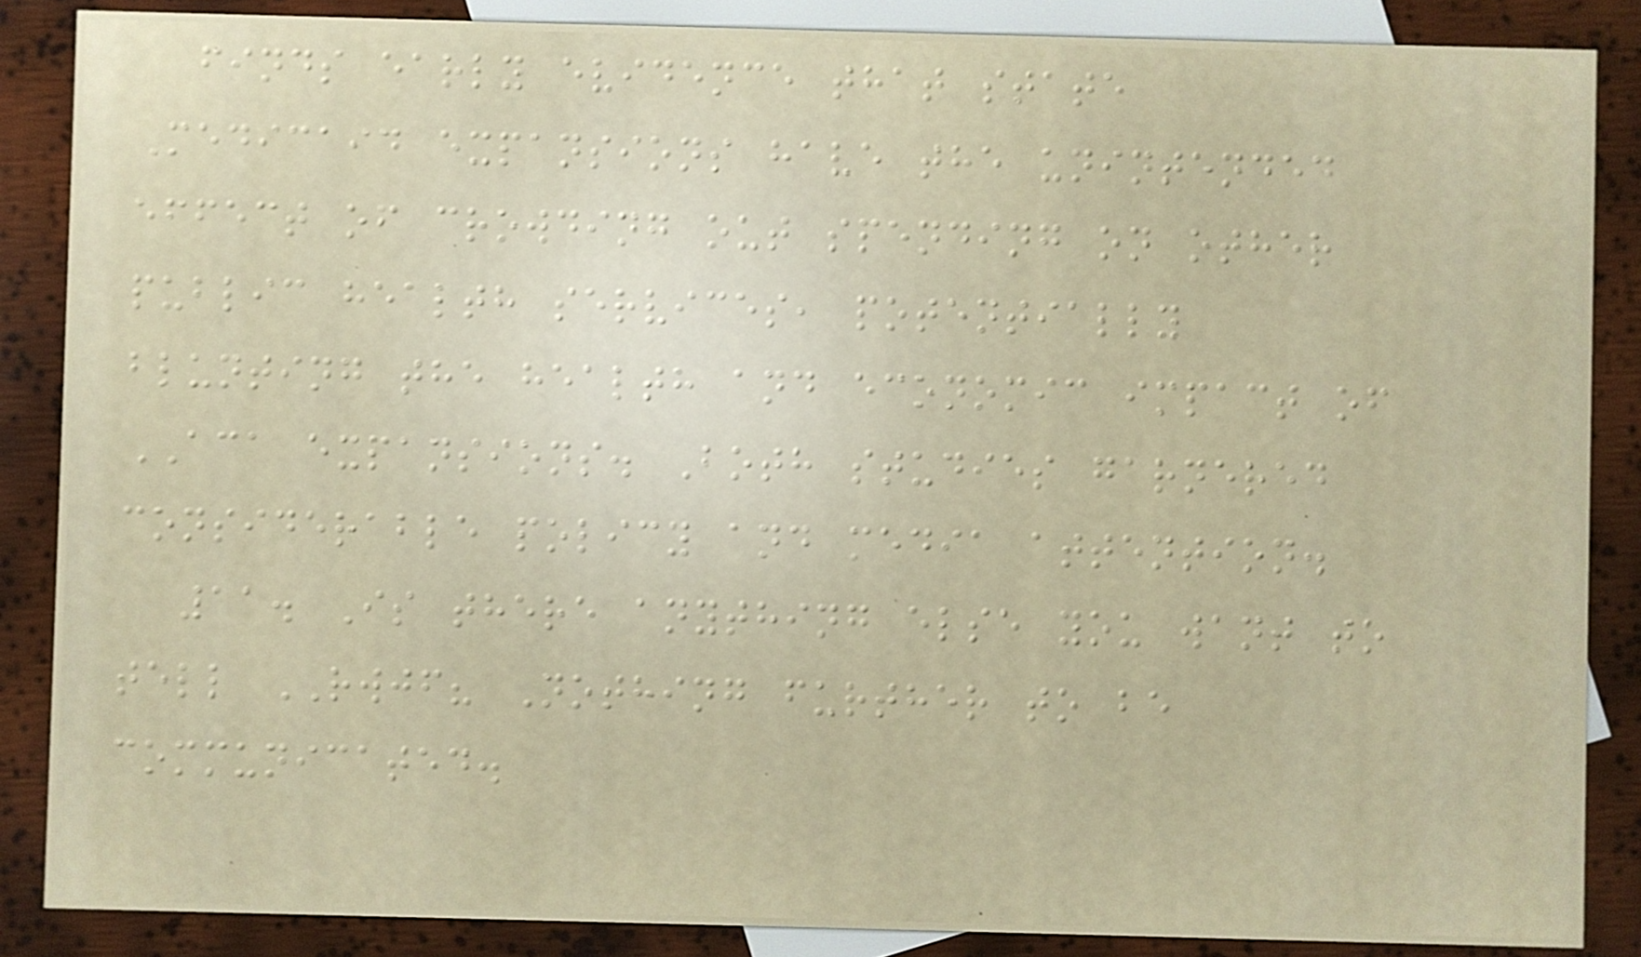finds early evidence that state
Medicaid expansions have the unintended
effect of crowding out spending on other
public health services, potentially
blunting the health and economic impact of
ACA expansions. Both studies garnered
considerable policy and media attention.
11. Is there anything else you want to
tell RWJF? Nothing further to be
communicated.
